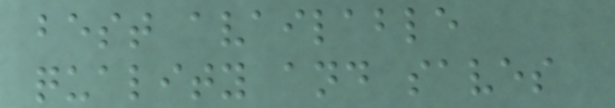best available
quality and saves
